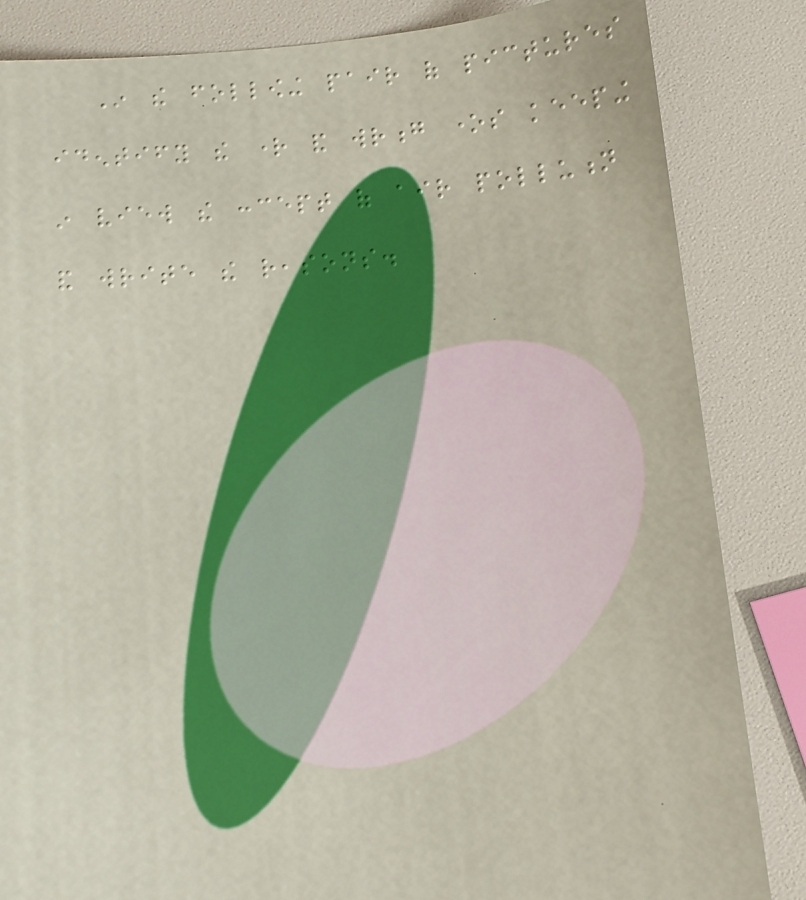In the following pair of pictures
identify the right and wrong ones keeping
in view the concept of air pollution
and write the reasons.
